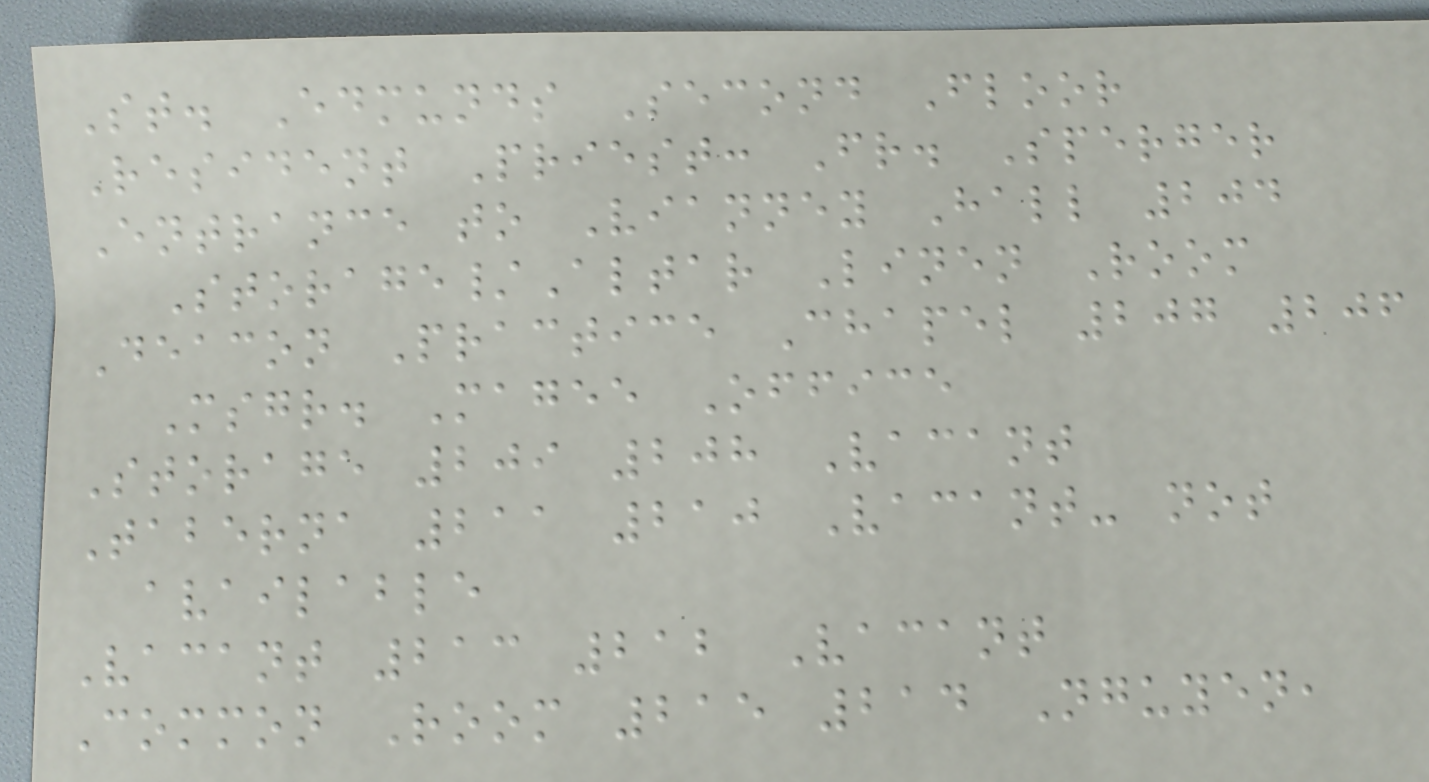St. Edmunds Second Floor
Resident Priest: Fr. Sperger
Entrance to Vianney Hall 204
Storage/Altar Linen Room
Deacon Practice Chapel 207 206
Msgr. Magee Office
Storage 209 208 Vacant
Taberna 211 210 Vacant- not
available
Vacant 213 212 Vacant
Common Room 215 214 Nguyen,
